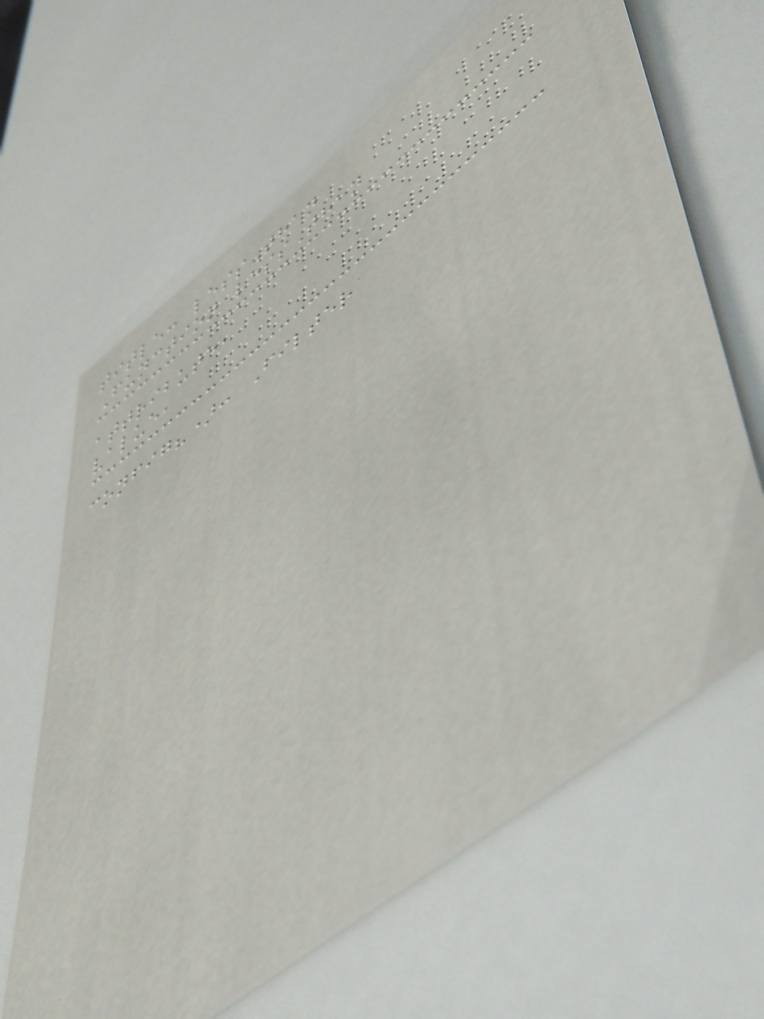title: lessThan
Function lessThan
attribute,
value,
config?): Filter
